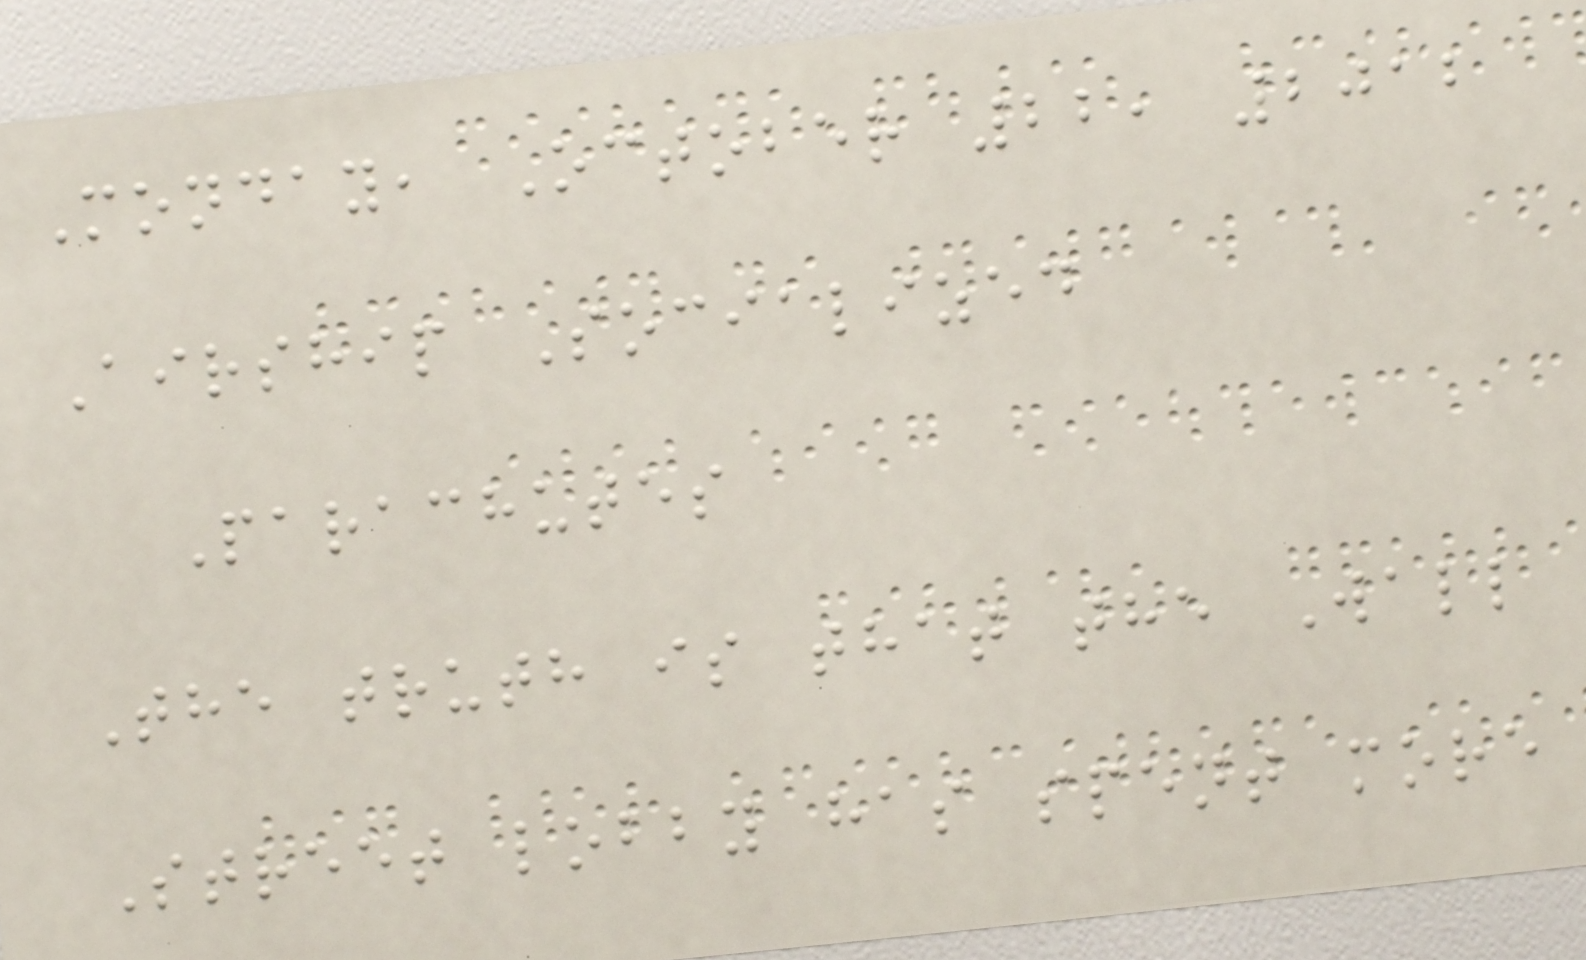Monday, October 22, 2012
Airship Socialized
Parachutes
The truth is that the Wall
Street lobby has spent more
